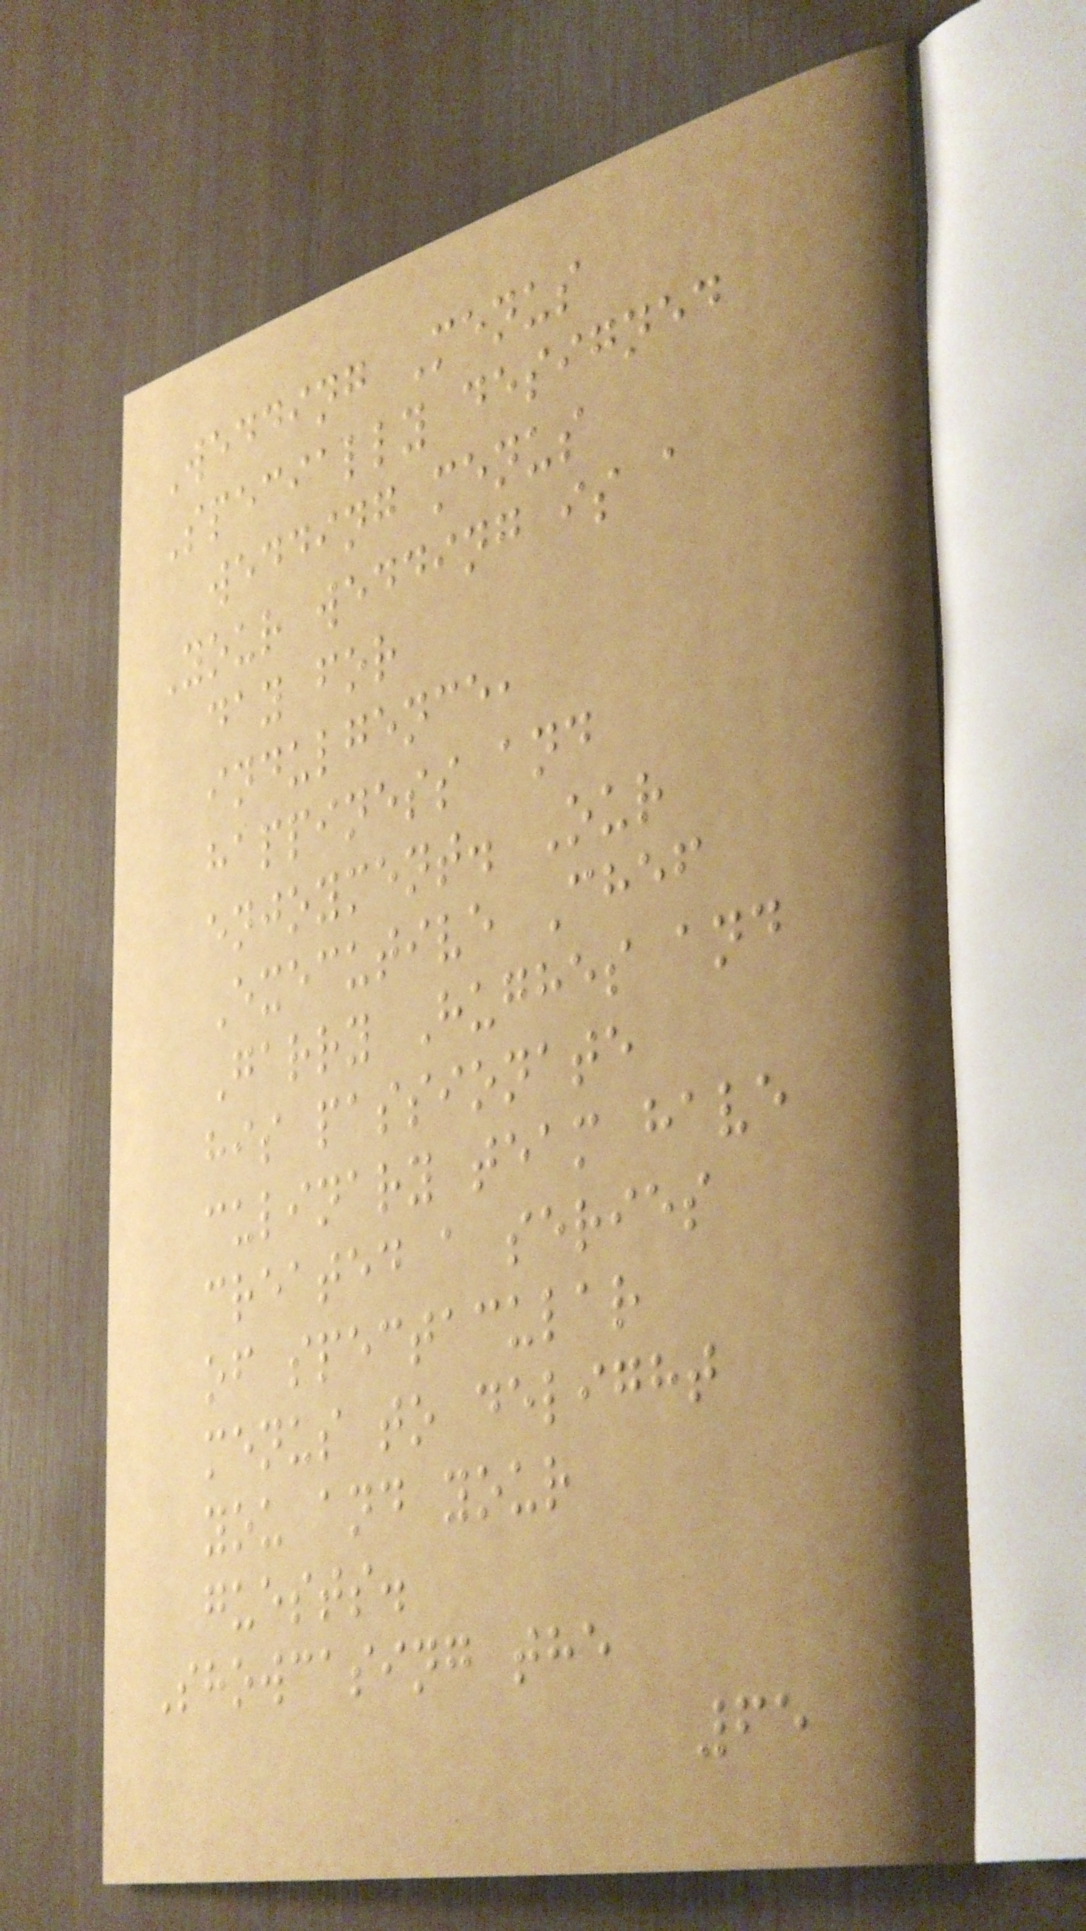Wedding Menus
Specially designed
wedding menus
Your wedding is a
day for
indulgence,
happiness and
enjoyment. Our
Executive Chef
Garry Hughes and
his passionate
culinary team have
created a series
of spectacular
menus to delight
you and your
guests.
Showcasing the
65
